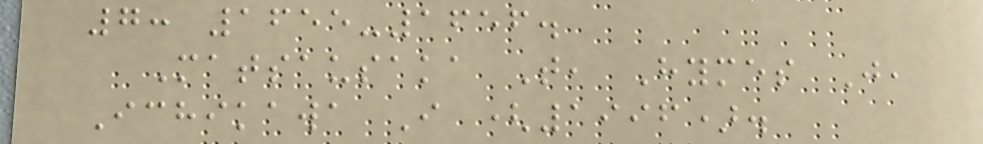7: 1655-1656.
Matsausaka T, Hymes J,
Ichikawa I (1996).
